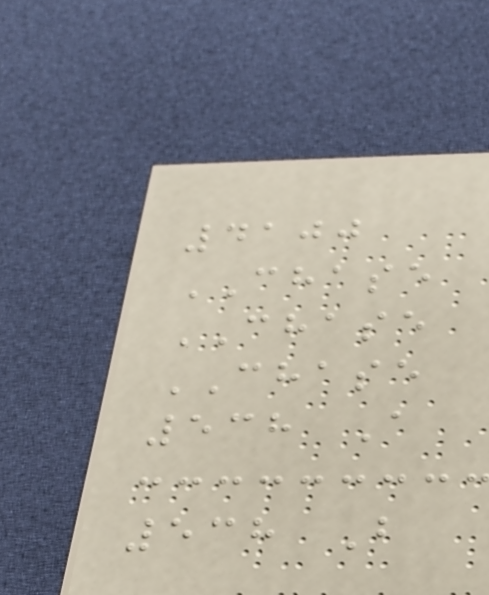4100
CHASE
CHASE
CHASE
538 A
538 B
